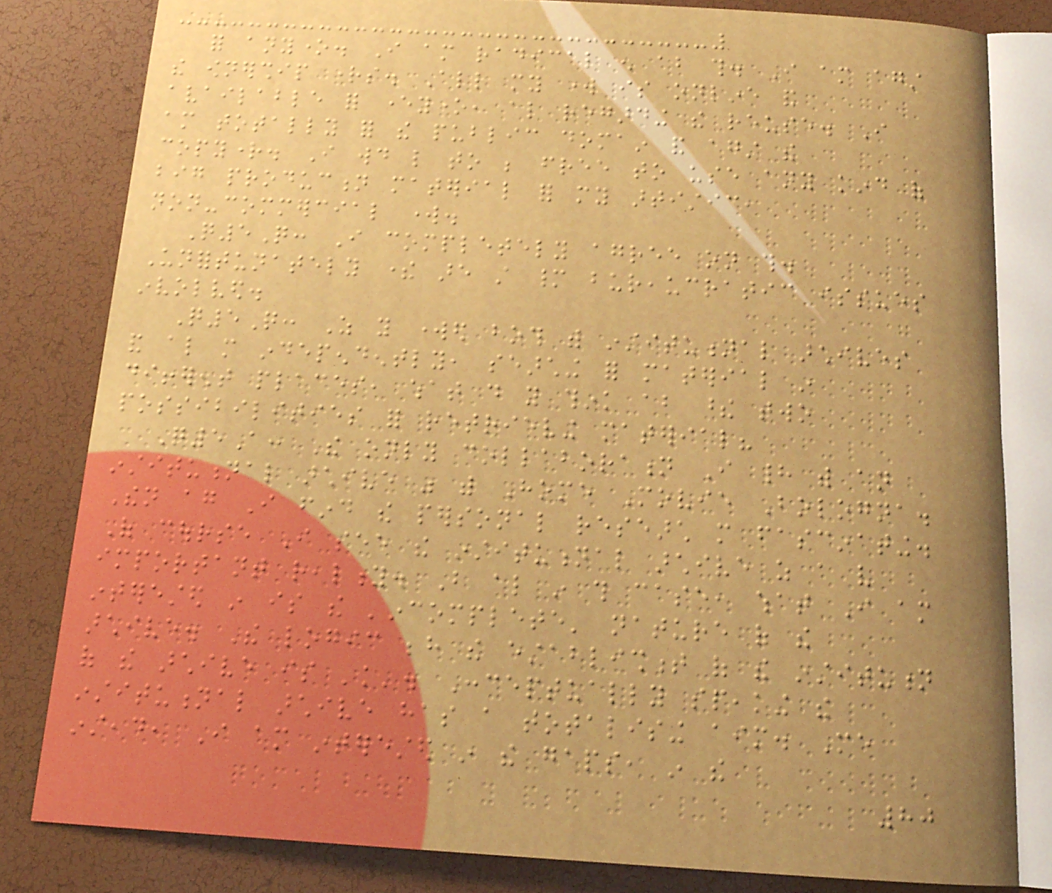for anyone. I am radical enough about this. I am against
the ownership rights. All my work is online and
available for everyone, also regarding the reuse. I
am totally for the public domain and against the
copyright. I would like to be free to use any kind of
big production material for my artistic,
non-commercial work.
Q5Q: I completely agree on this.
Unfortunately there are still many bureaucratic issues
involved.
Q5Q: As you worked both with institutional archives
and also more independently, searching for material in
different places, what do you think about these two
possibilities for retrieving material?
Q5A: The only collaboration I had with an
institutional archive was with Home Movie Bologna.
Then again I find the personal research more fascinating.
Of course I see the institutional archive as a very
important reality. But also in this case, what I am
interested in is the 'incomplete' nature of the
archive. The logic behind the establishment of the institution
of the archive is 'knowledge'. Conceptually speaking the
institutional archive has a totalising aim. Me
instead, I am interested in the gaps, in the
80
